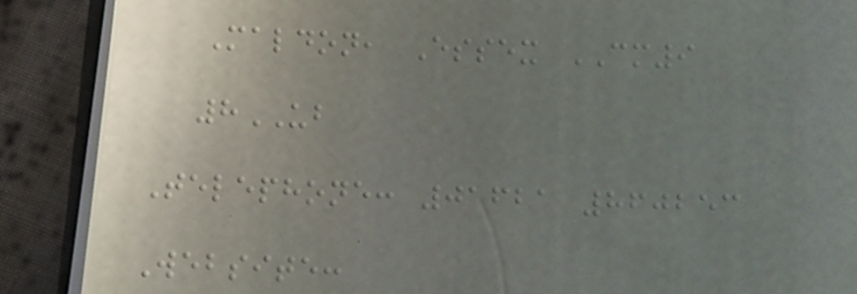Maldon, Essex CM9
8UB
Telephone: 01621 860253
Website:
